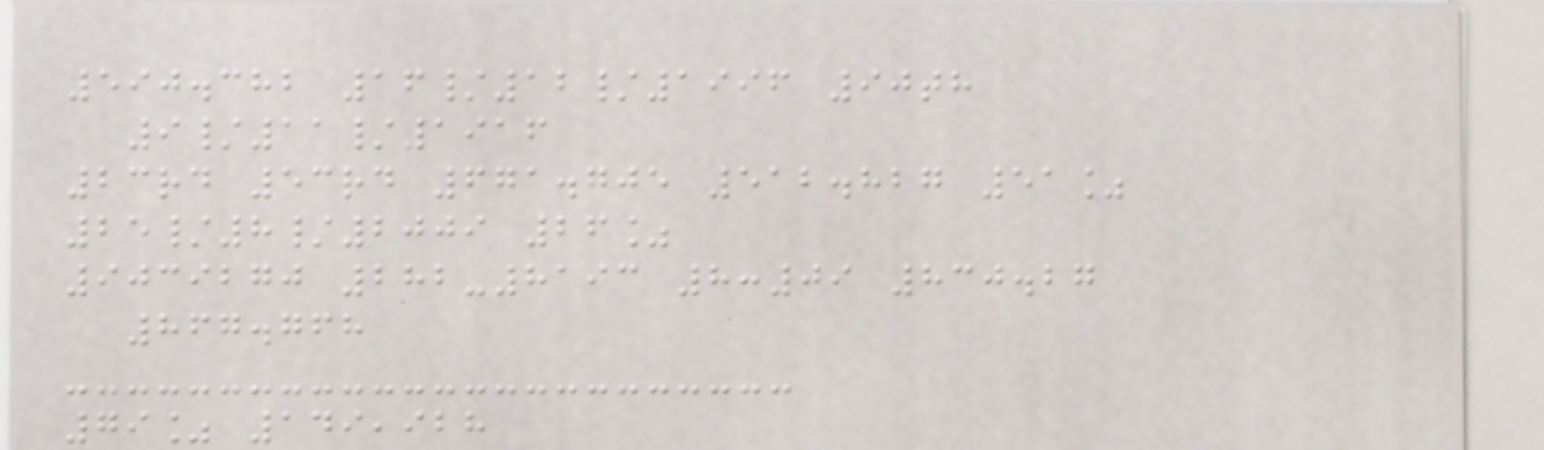590.382 16/12/1996 90th
9/11/1916
23rd 53rd 671.705 512.827 51%
25/8/2009 26%
9039270 282-8193 8:09 830.27
867.768
79% 149,928
